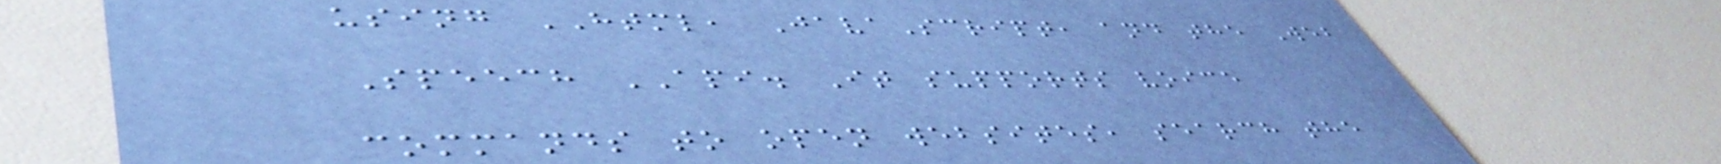using HTML, JavaScript, and the Web
Speech API. It supports voice
commands to open websites, search the
